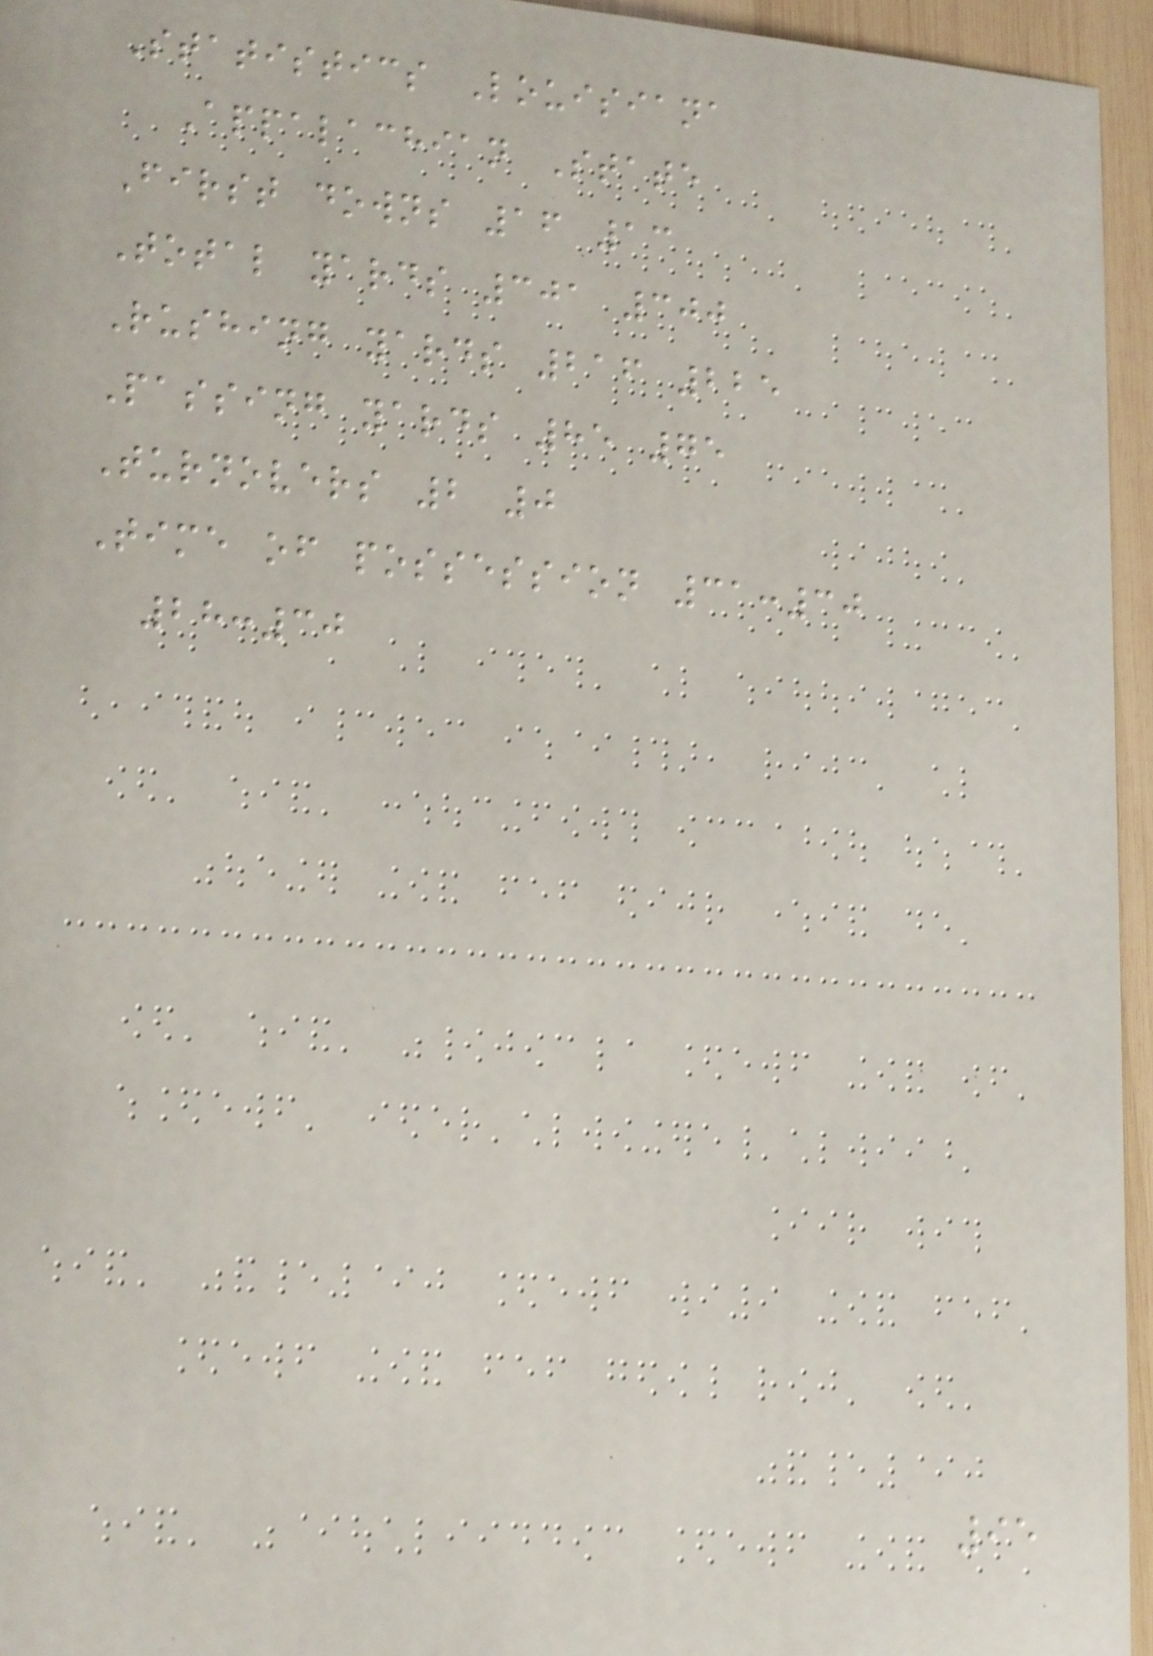Statistics Louisiana
Appalachian State
First downs 16 13
Total yards 301 300
Rushing yards 216 225
Passing yards 85 75
Turnovers 2 0
Time of possession 31:30
28:30
95
